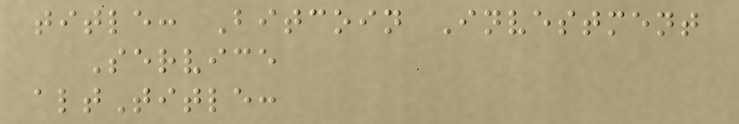title: Bitcoin Investment
Service
altTitle:
